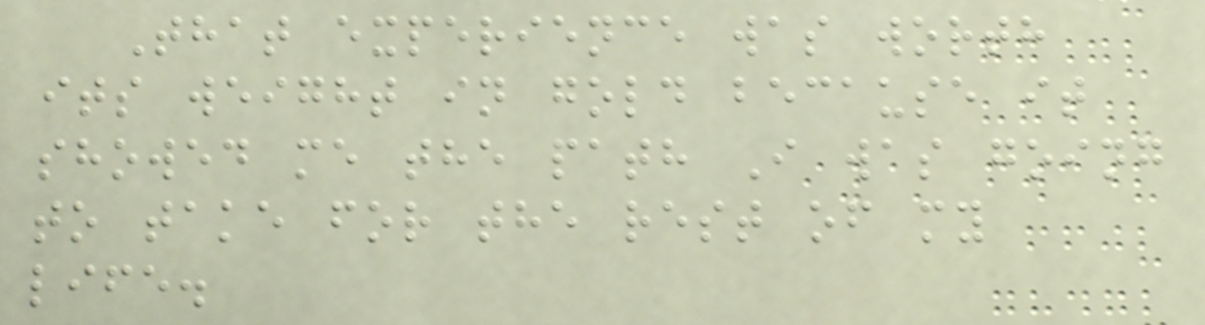That experience was worth
its weight in gold because it
showed me the path I was going
to take for the rest of my
life.
